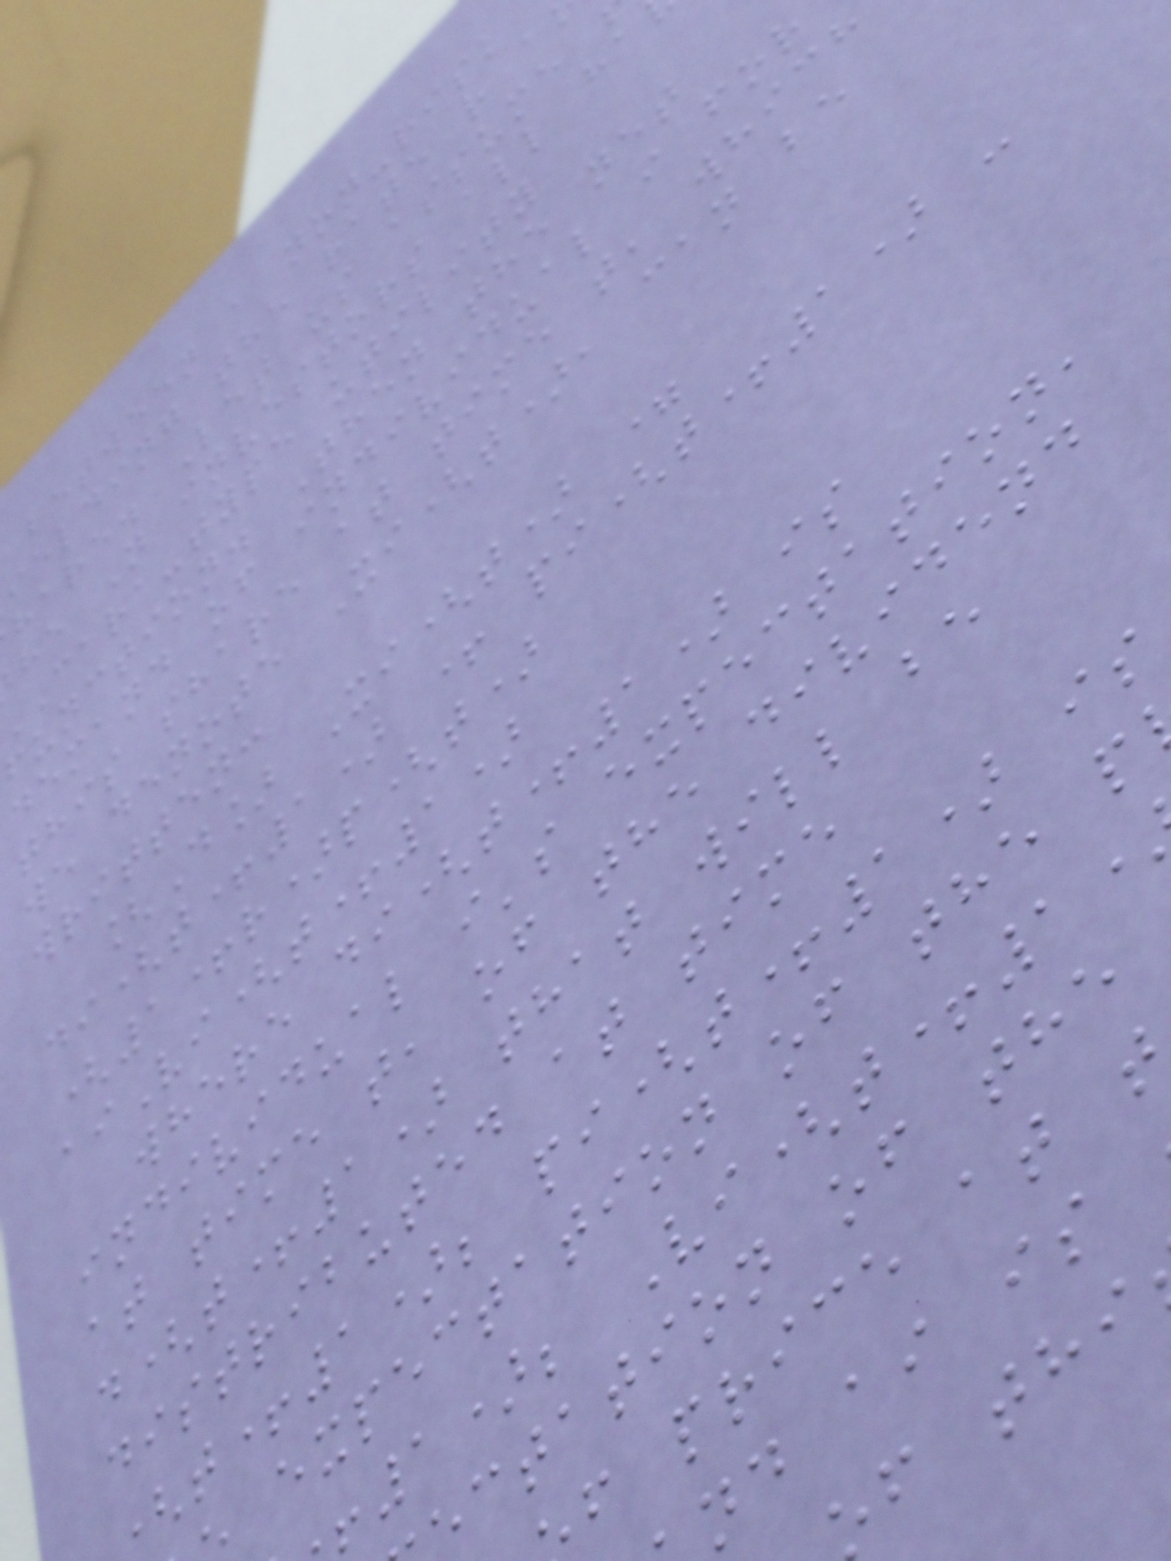between a non-risk
ielding the rate r a
hare. Let us assume
he N investors all ha
cara-type utility
function. Then the net
demand of individual i for
this share at time t, which
we denote Xi(t), can be
written:
[D] Xi(t) =
di(t+1) + pi(t+1) -
(1+r)p(t)
aiVi(t+1)
where di(t+1) is
individual i's expectation,
at time t, of the dividend
d(t+1) that will be
distributed at time
t+1); pi(t+1) is
expectation of the p
1); Vi(t+1
ctation of the
f price at t
nd ai is
